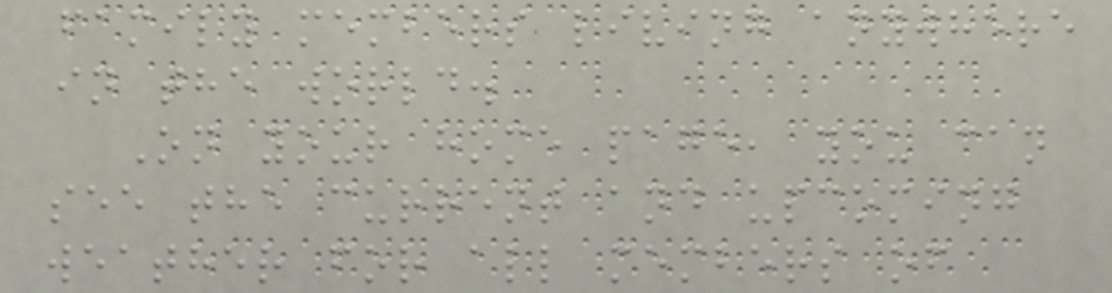family members living anywhere
in the world.
On your home page, you can
see the current and upcoming
weather for all members of
